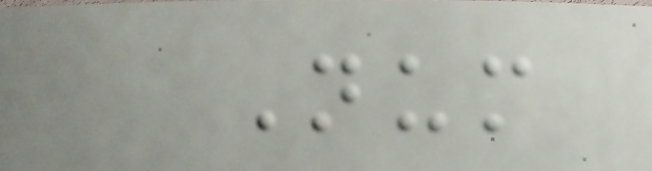Num
